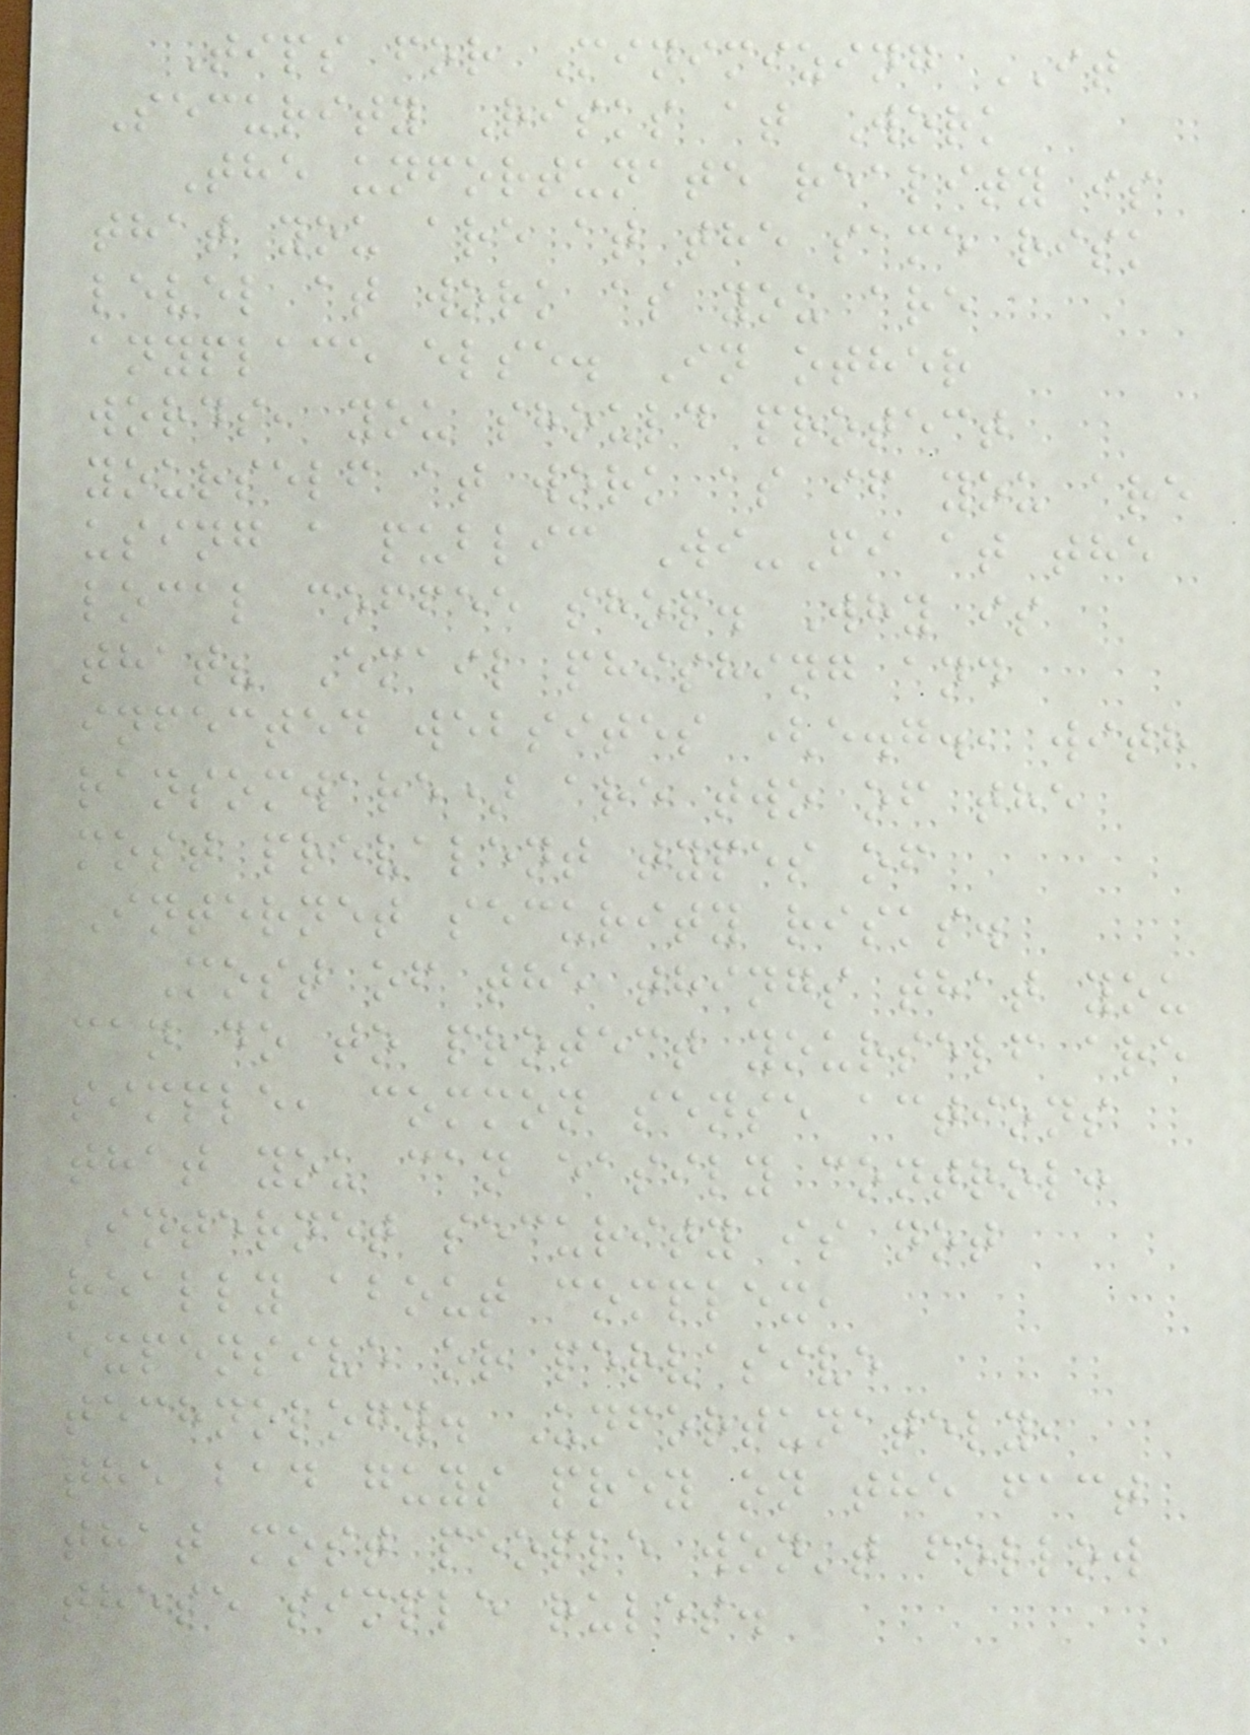Tips for Minimizing IT
Security Risks at Work
The unfortunate reality is
that you are at the same risk
level at work as you are
anyplace else. In other
words, you should protect
yourself at work as if you are
using a public Wi-Fi at the
local coffee shop. Why is
that? Email phishing and
infected websites (e.g., with
ransomware) are two of the
most prevalent types of
Internet security risks.
Most of the things that you
can do to protect yourself are
simple, common sense actions
that you can easily control:
Internet security is not
really about complex,
expensive or pervasive
technology. Unfortunately,
the bad guys prey on the fact
that most people won't follow
these simple rules.
